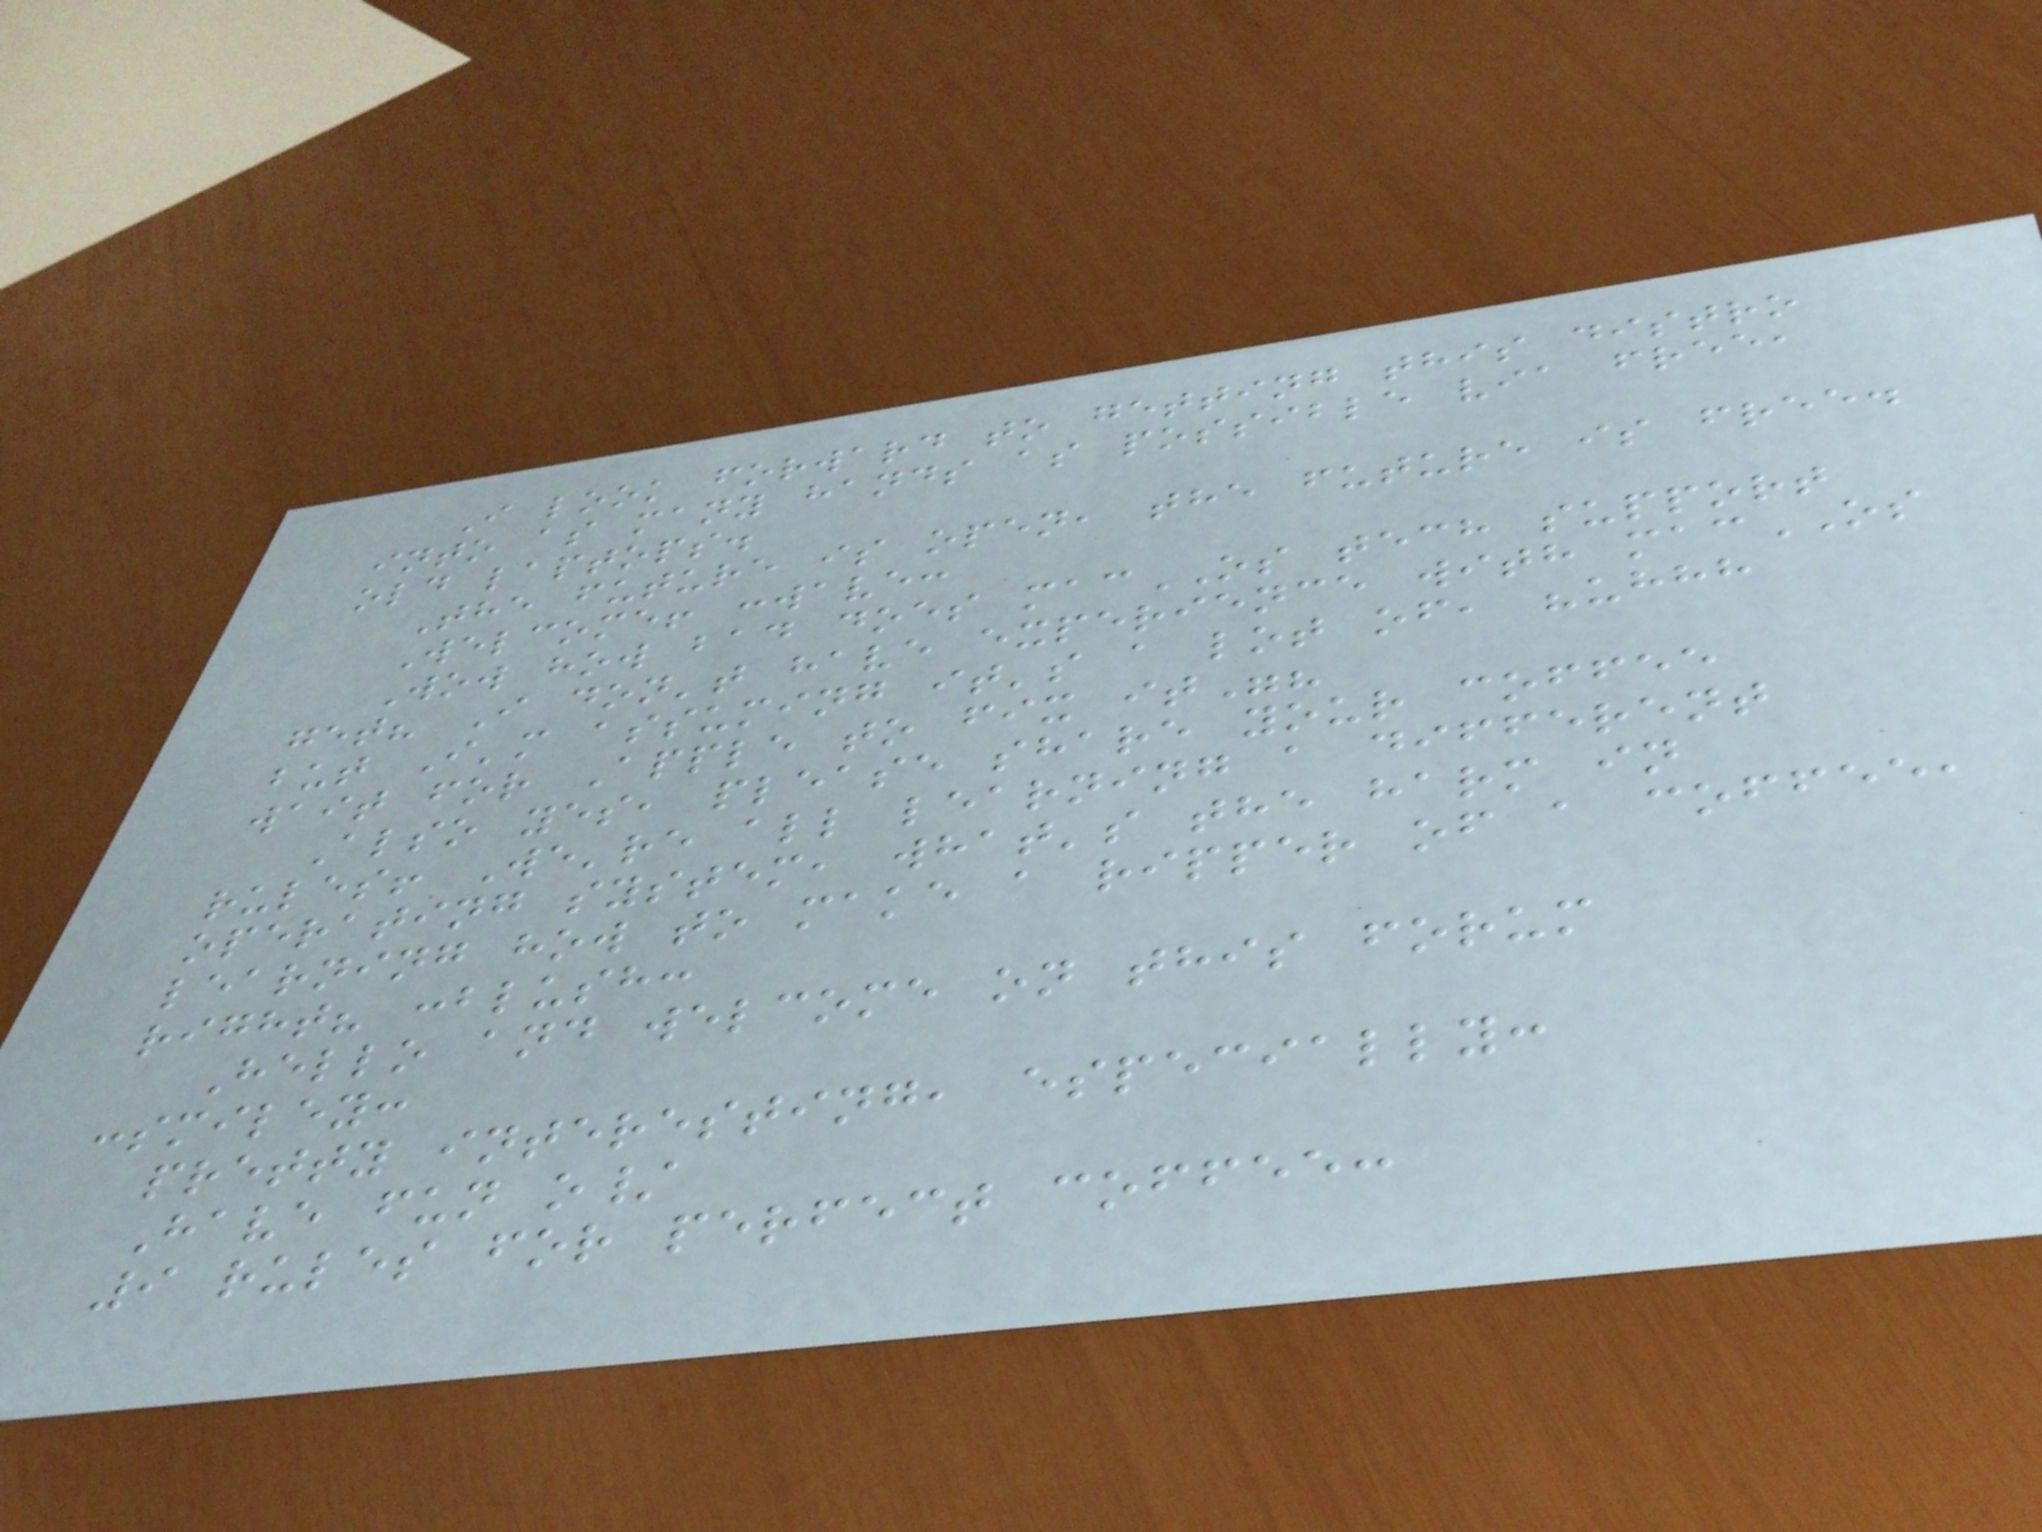I look forward to getting this distro
into as many hands as possible via free,
old laptops.
The future is open, the future is free.
Welcome! :wave:
Wow how bad does macOS tech support
get? I don't have experience with macOS
but I'm assuming it's a lot of, "uhhh
wait for Apple to fix it"?
Also yes, please share your coffee
rules! We're all learning a different
operating system, what's the harm in
learning how to make a ripper of a coffee,
right? :blush:
Hello and welcome on this forum
:smiley:
pretty interesting, especially:
Have fun o/
9 rules for perfect coffee:
